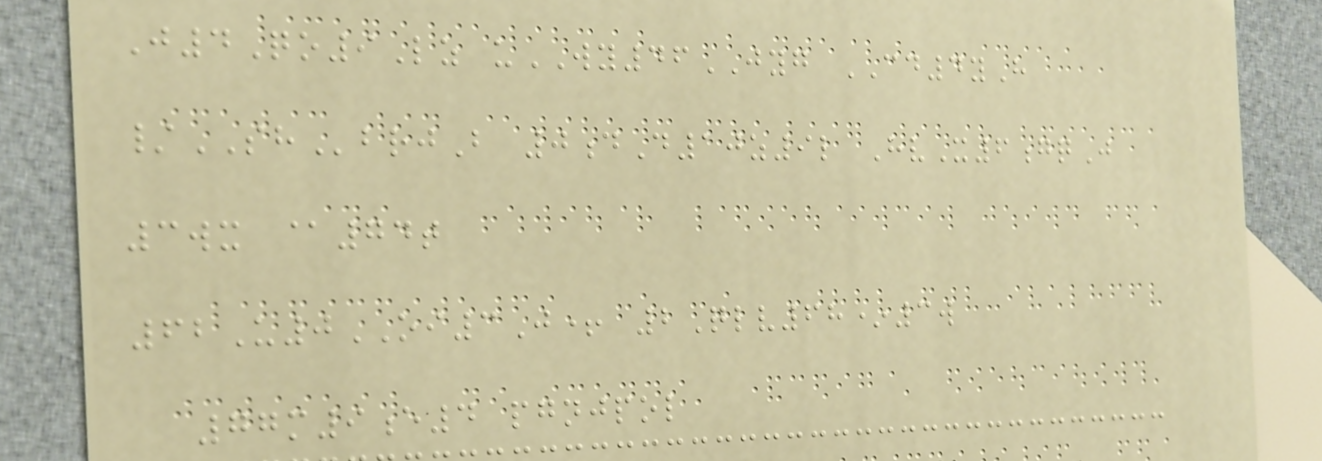J4Qo9Lz uWY46JYG CD4yH
/SHbrjB 0dD10z9l HvX6gqJ
3wx @74t
62U0OI3J+ 2Qlv68*3w
77m9e4 pgnjpol
